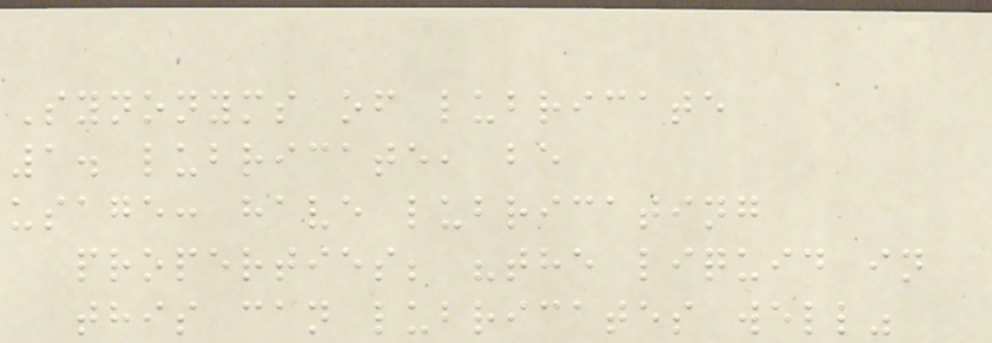Synonyms of lubricate
1. lubricate, be
usage: have lubricating
properties; "the liquid in
this can lubricates well"
